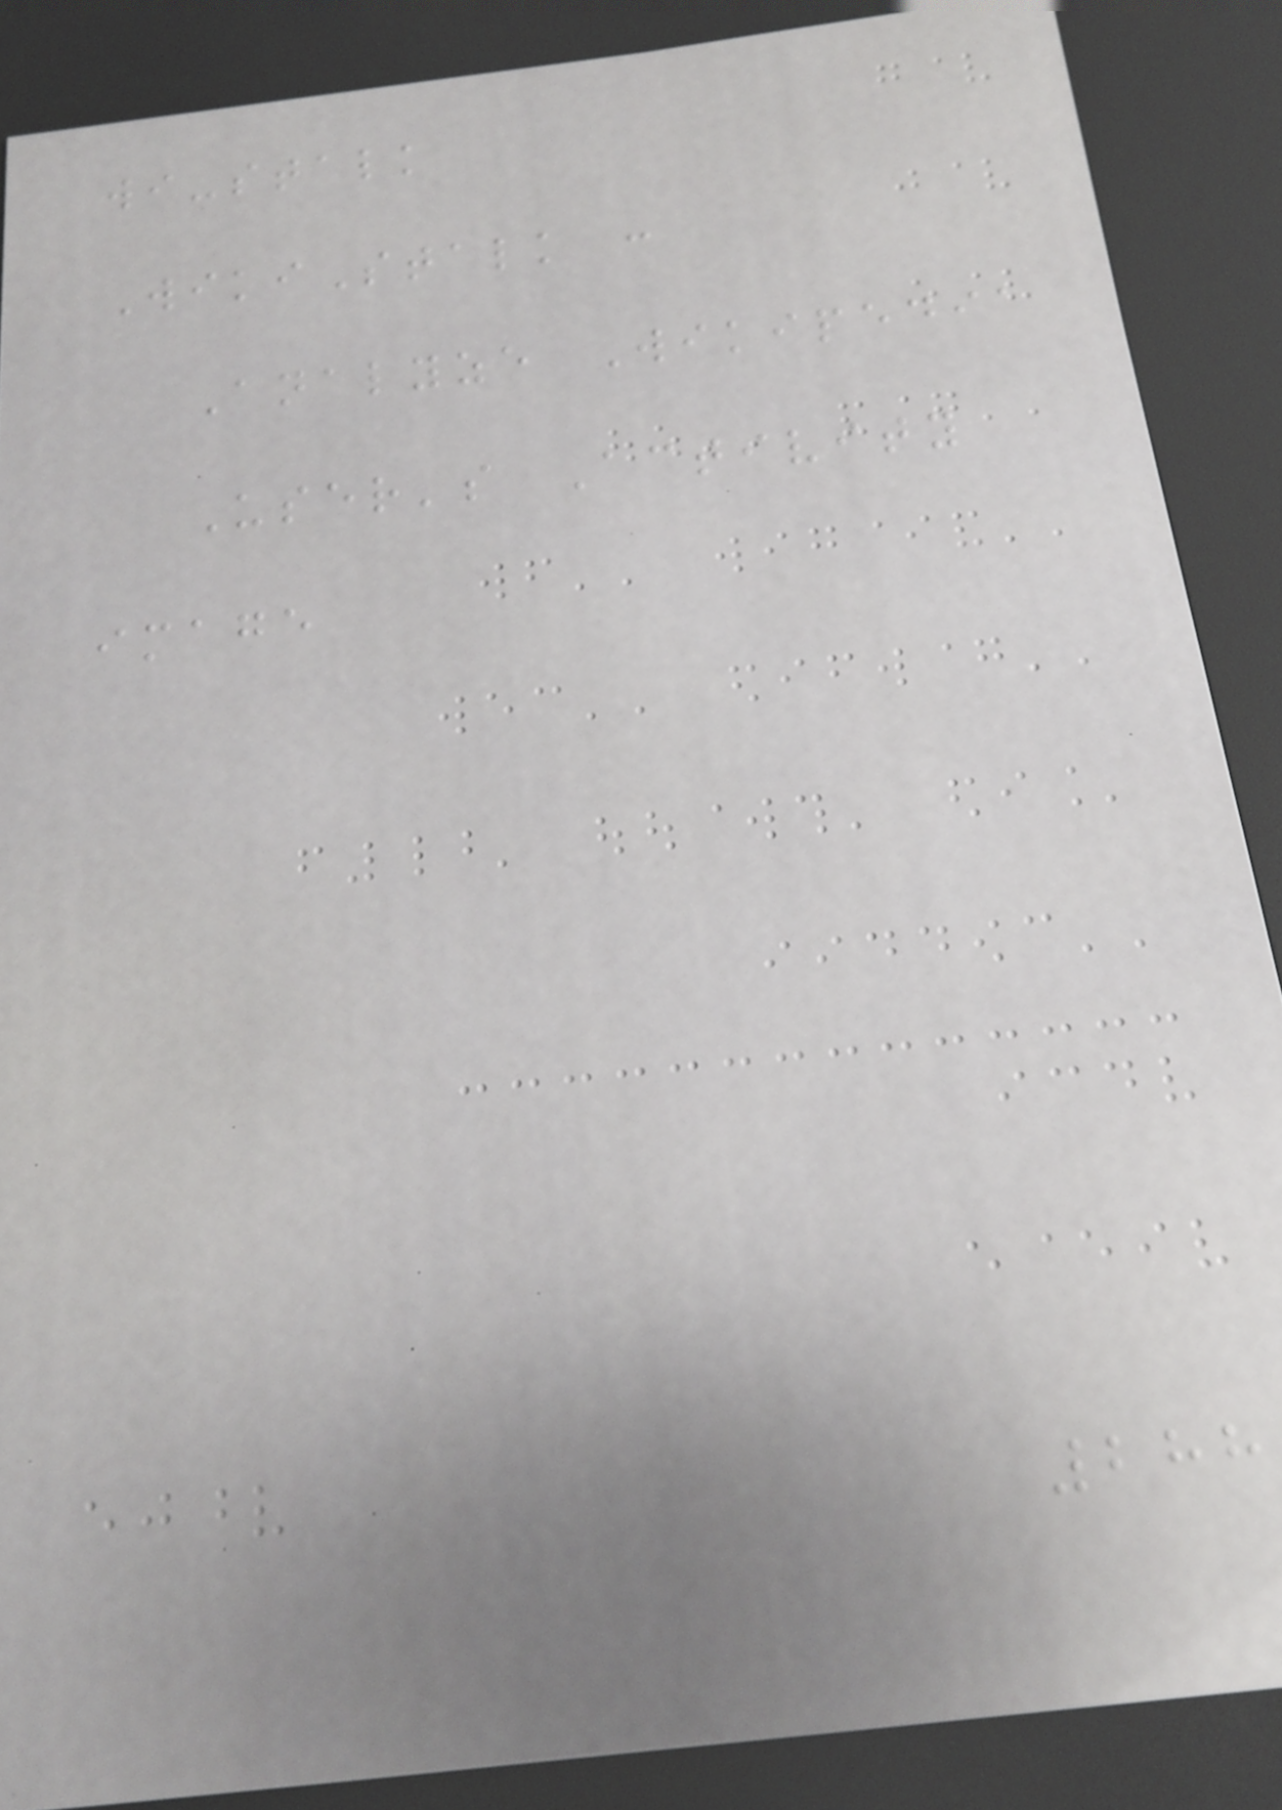wi-stalk
WikiStalk :
Analyze Wikipedia
User's Activity
image
288
